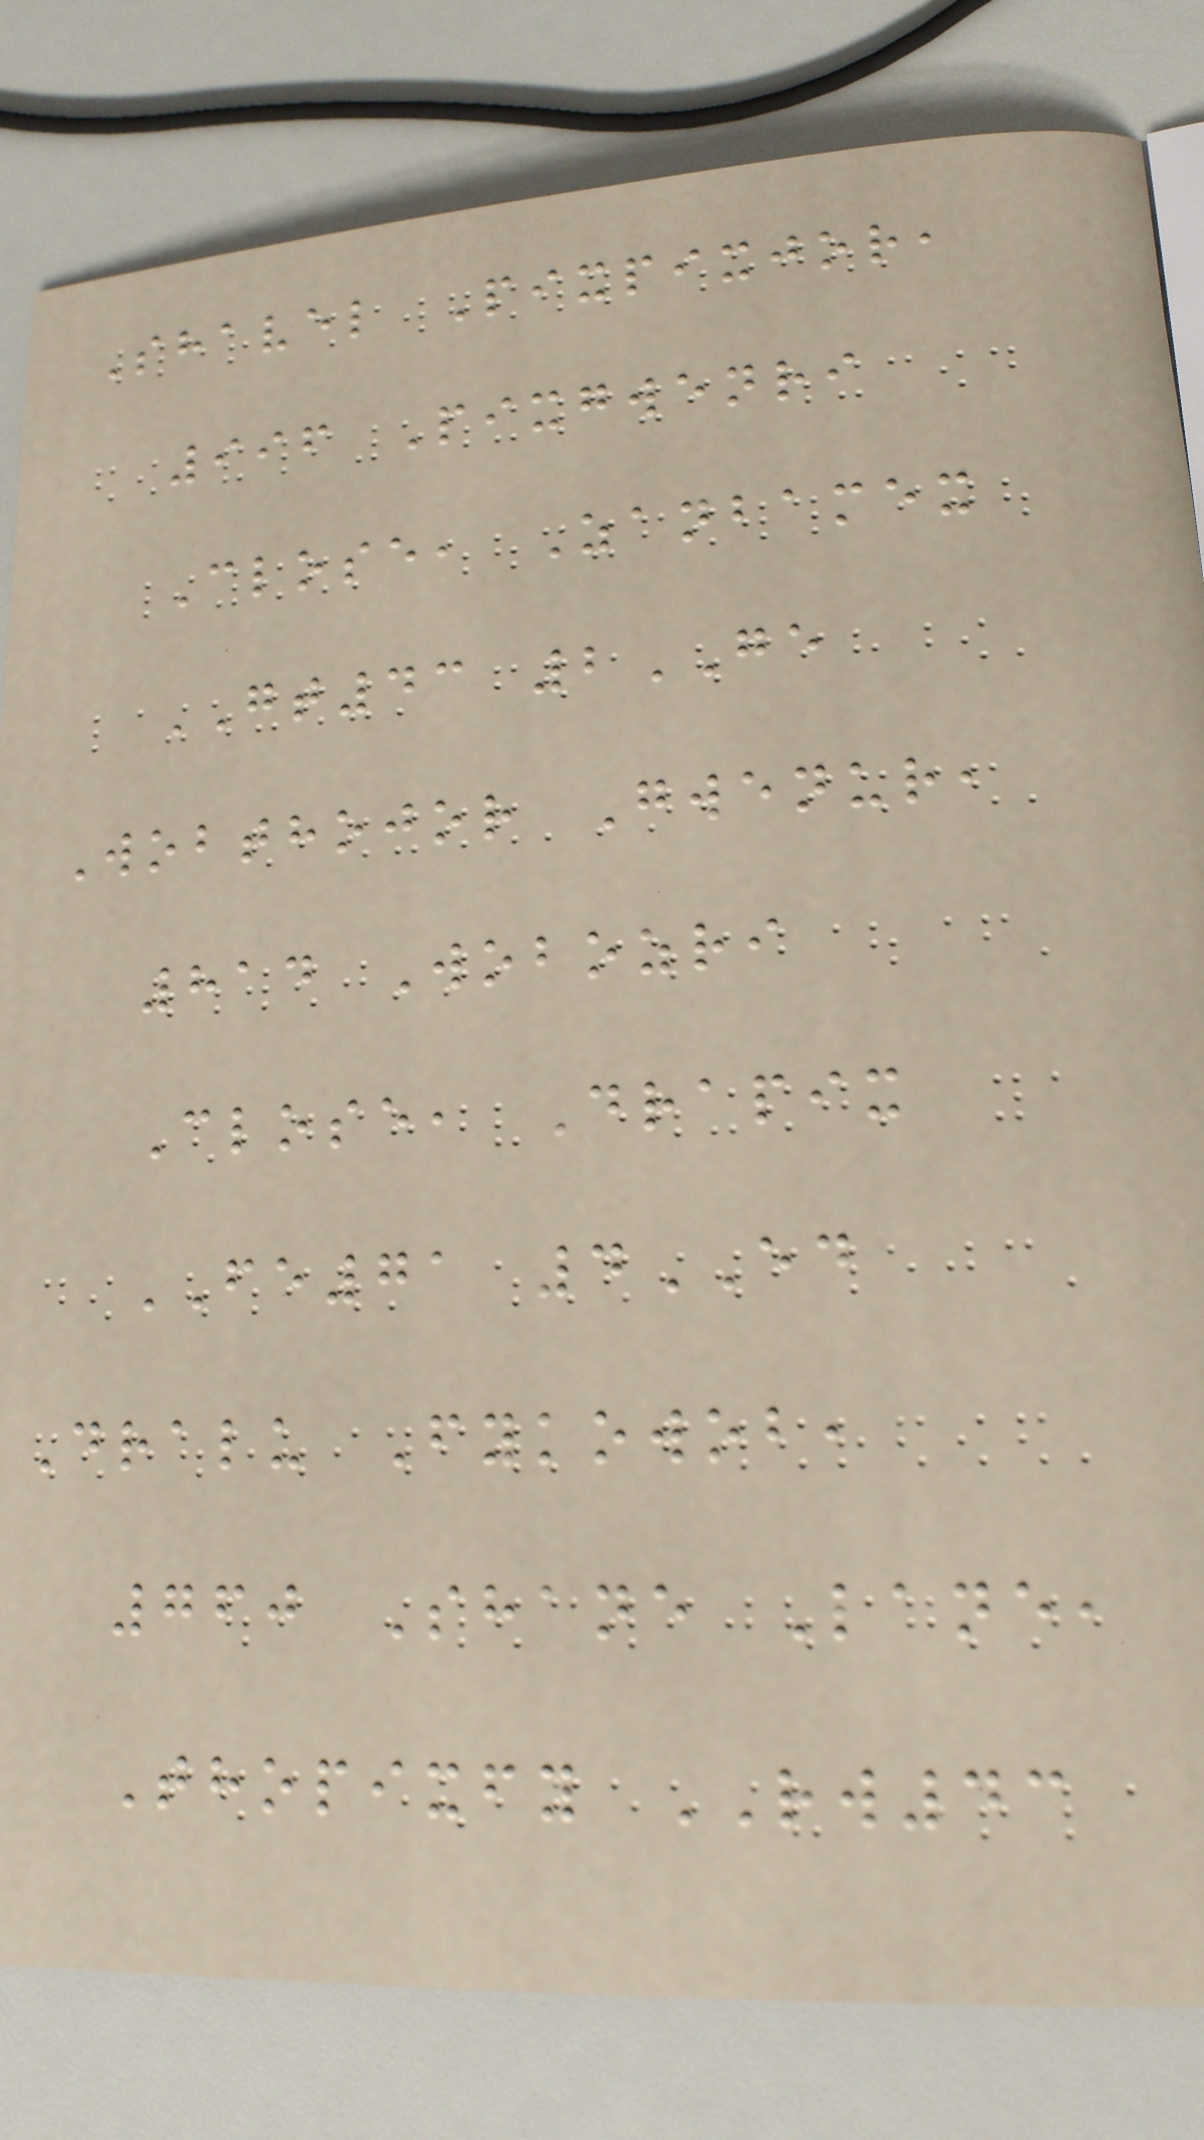Shavel Pixpixjor,
996 Pixgwenri
Close, Zanbamex
GT43 2GE
Wobthojor Gwenur,
814 Wobozri
Close, Drapix
FE71 4ED
Dralu Fykowob,
760 Shane Lane,
Thopixfy RW43
